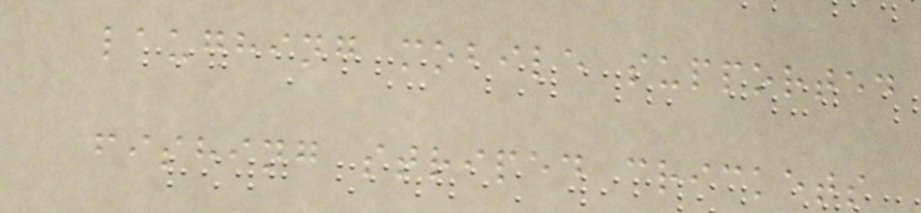laughing mobile supported
fishing striped crickets
